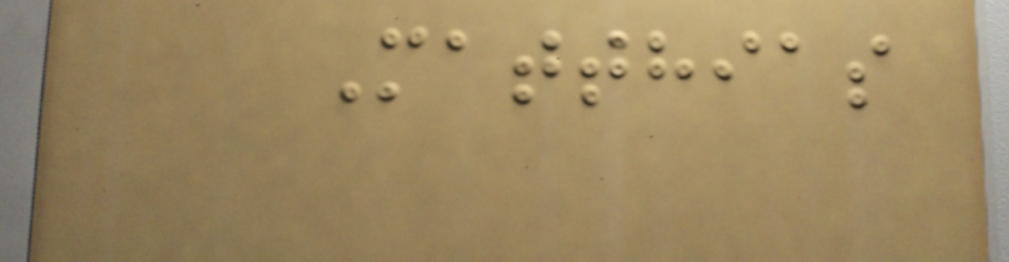Matthias
